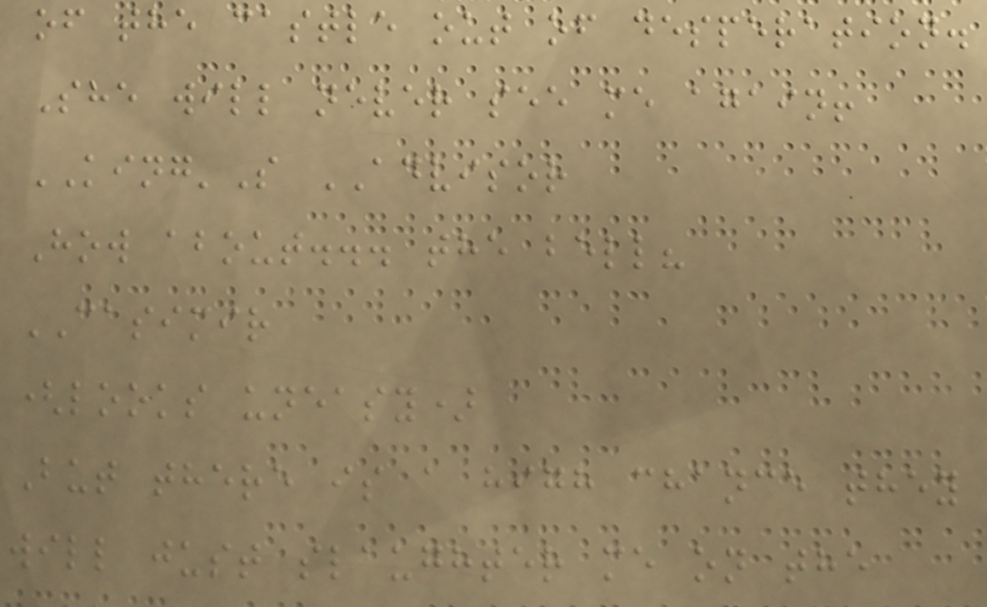of the castle out of desperation.
She will never see me again!
KING'S ADVISOR
How about... the bell?
CASIMIR
(looks uneasy)
But there is a high chance they
will just slaughter me on the
